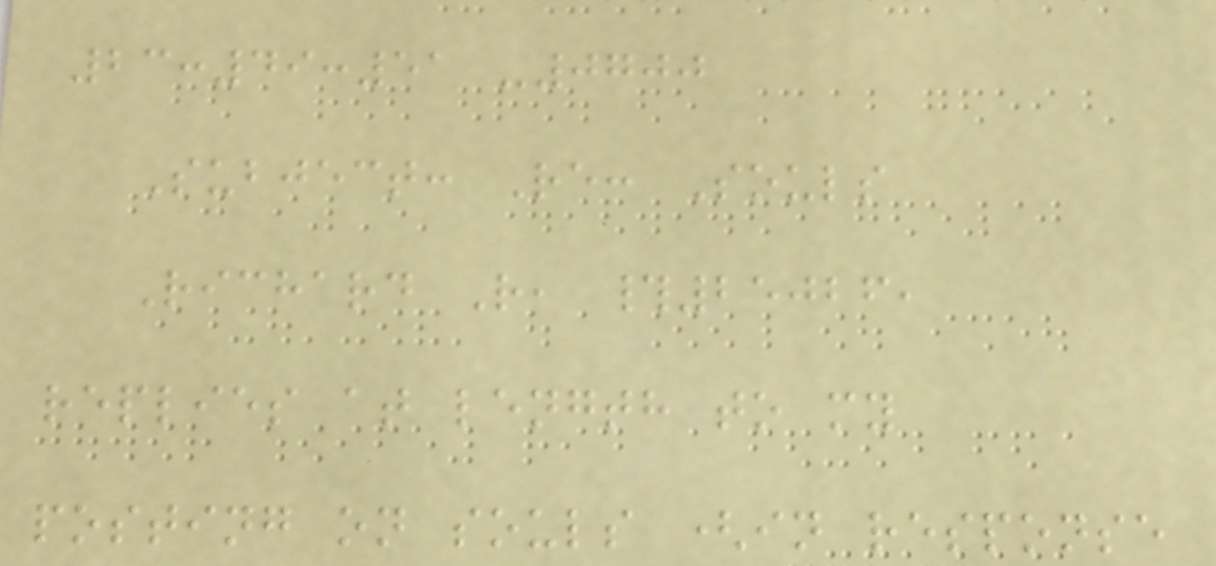23:49:51 -0700
Subject: Re: Souls
Richard R, #25026,
replies at length to my
posting on souls (in response
